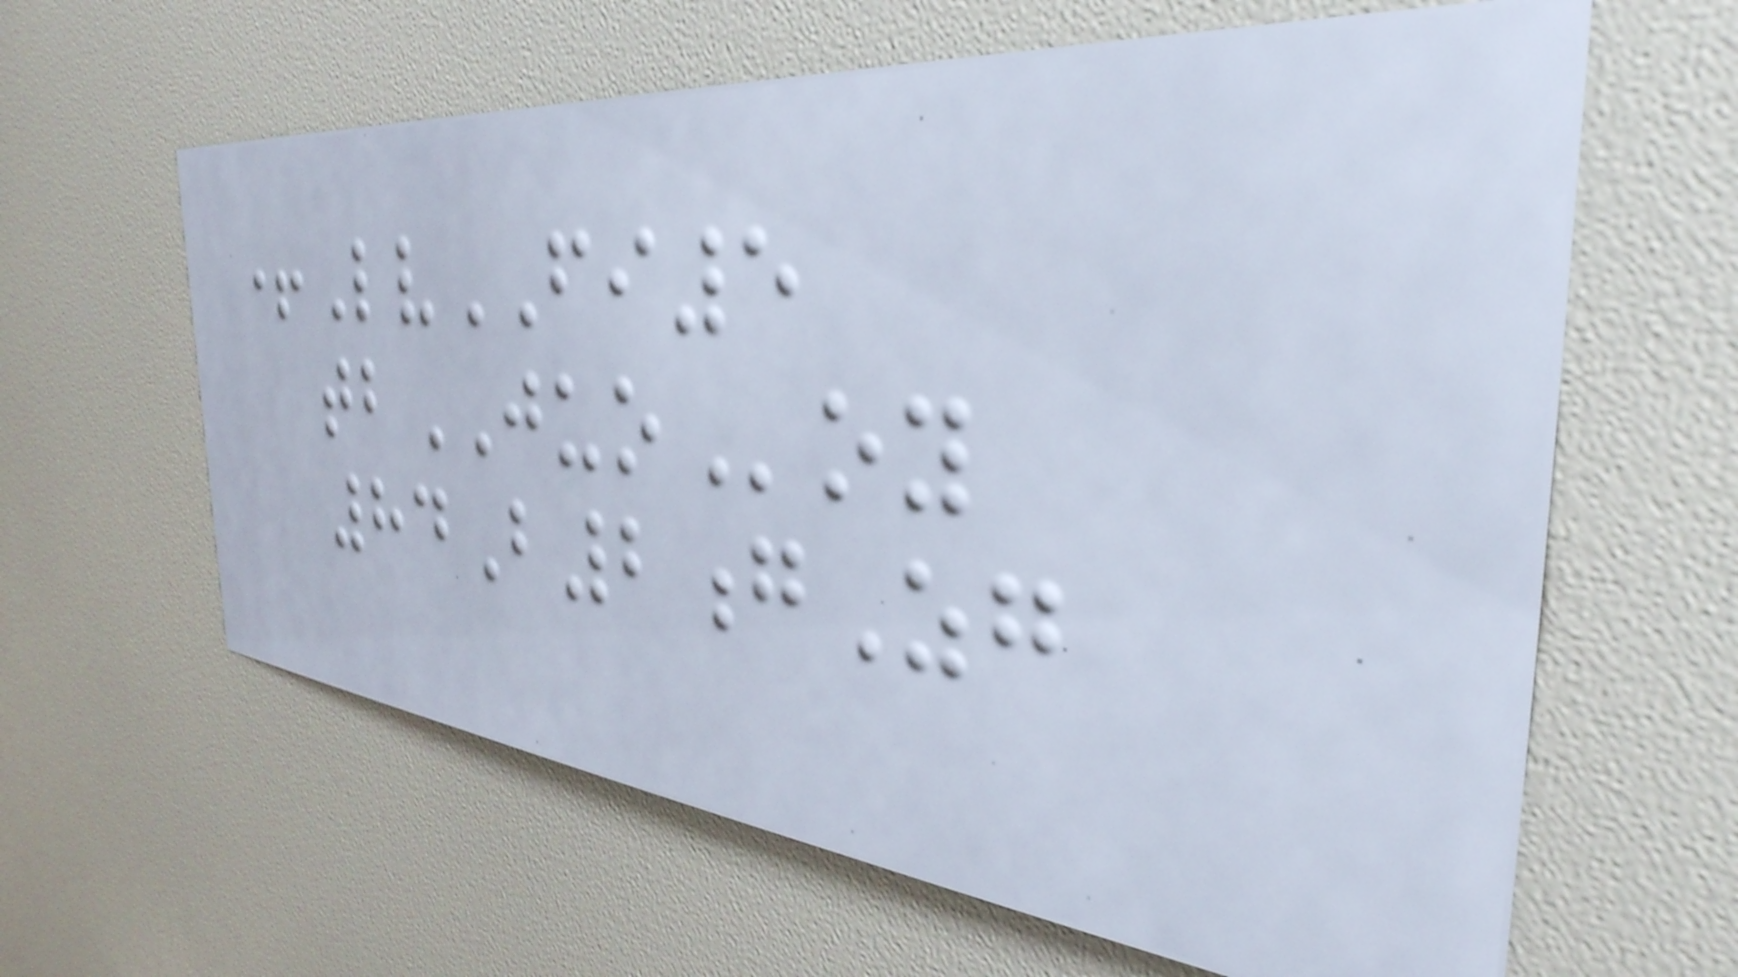+LvFI5
tbJUOoy
84B2gZg
